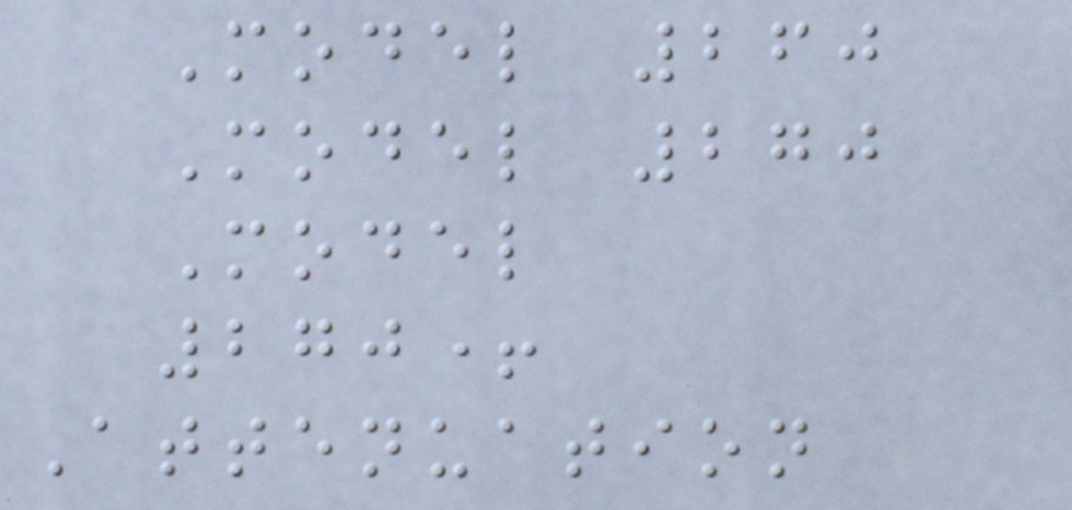Model 260
Model 270
Model
270+
Attenuation
